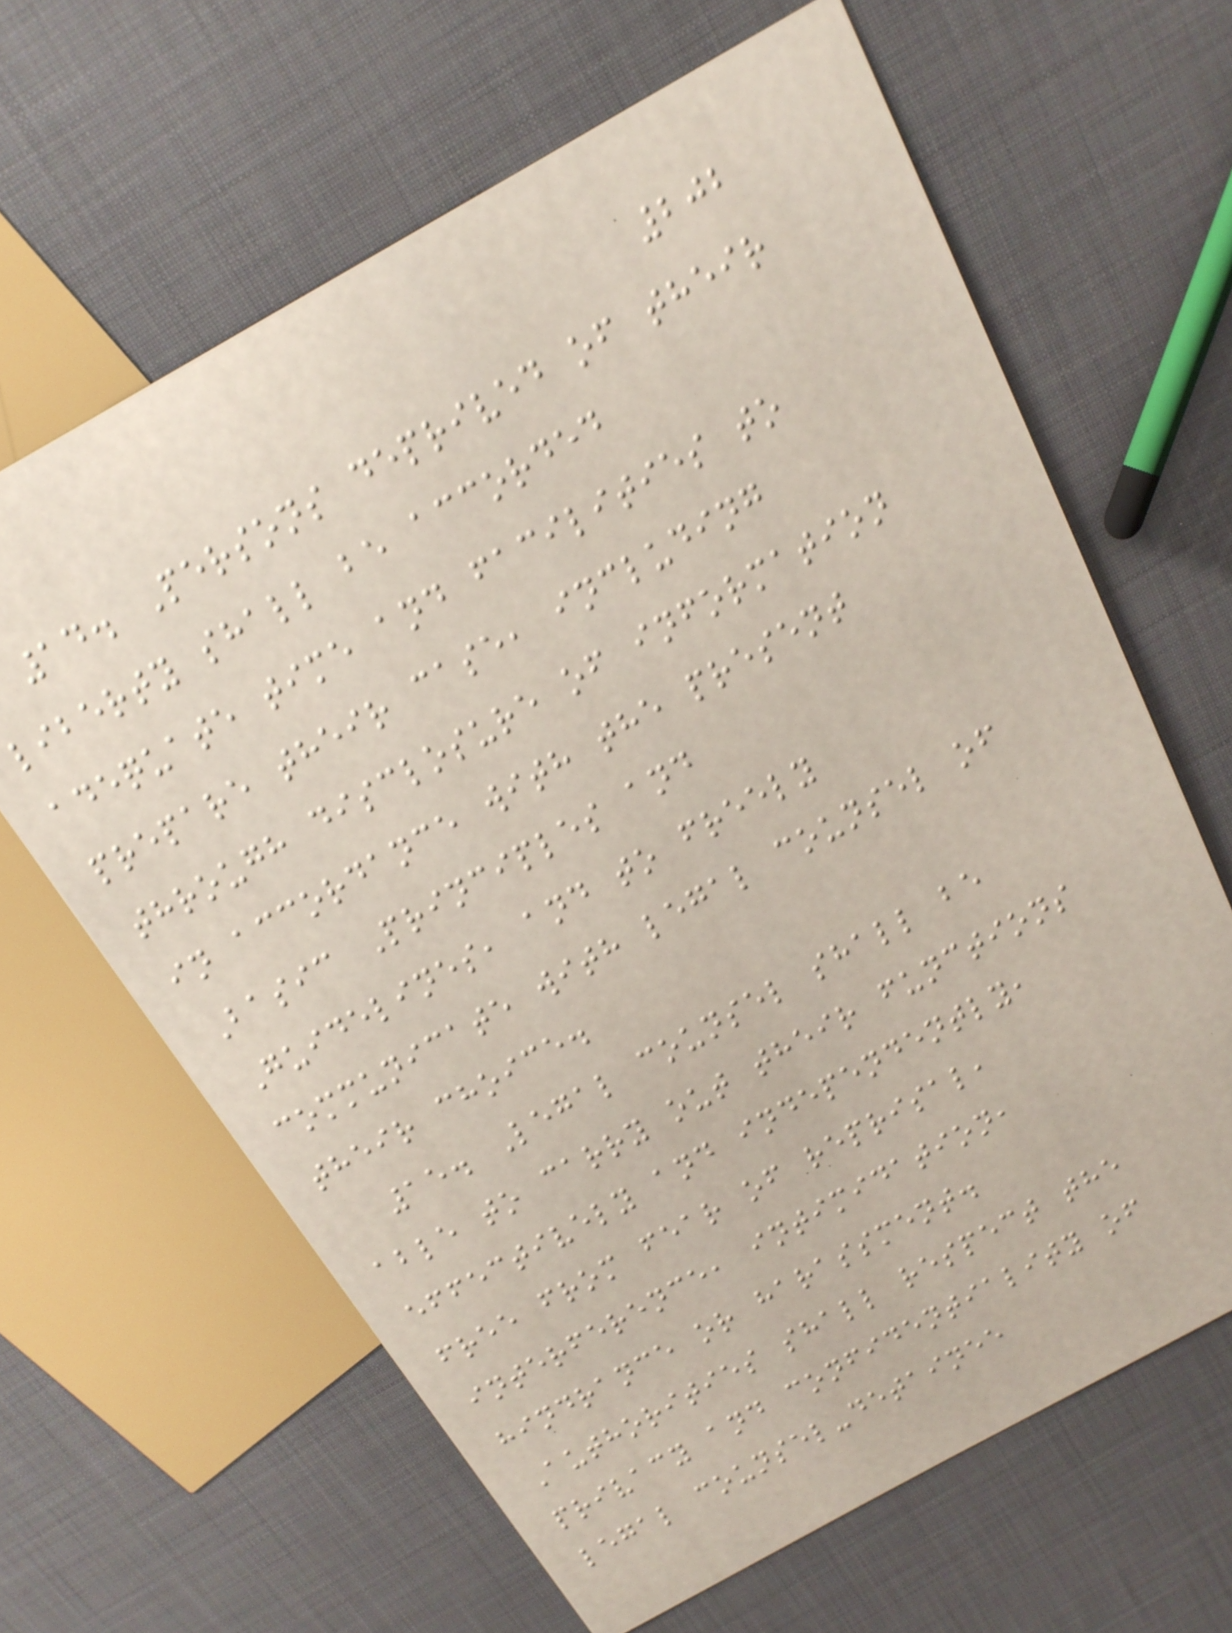202
14. Persons deprived of their
liberty shall be accorded
adequate time and facilities to
prepare their case, including
through disclosure of information
in accordance with the present
Basic Principles and
Guidelines, and to freely
communicate with legal counsel of
their choice.
15. Legal counsel shall be
able to carry out their functions
effectively and independently,
free from fear of reprisal,
interference, intimidation,
hindrance or harassment.
Authorities shall respect the
privacy and confidentiality of
legal counsel-detainee
